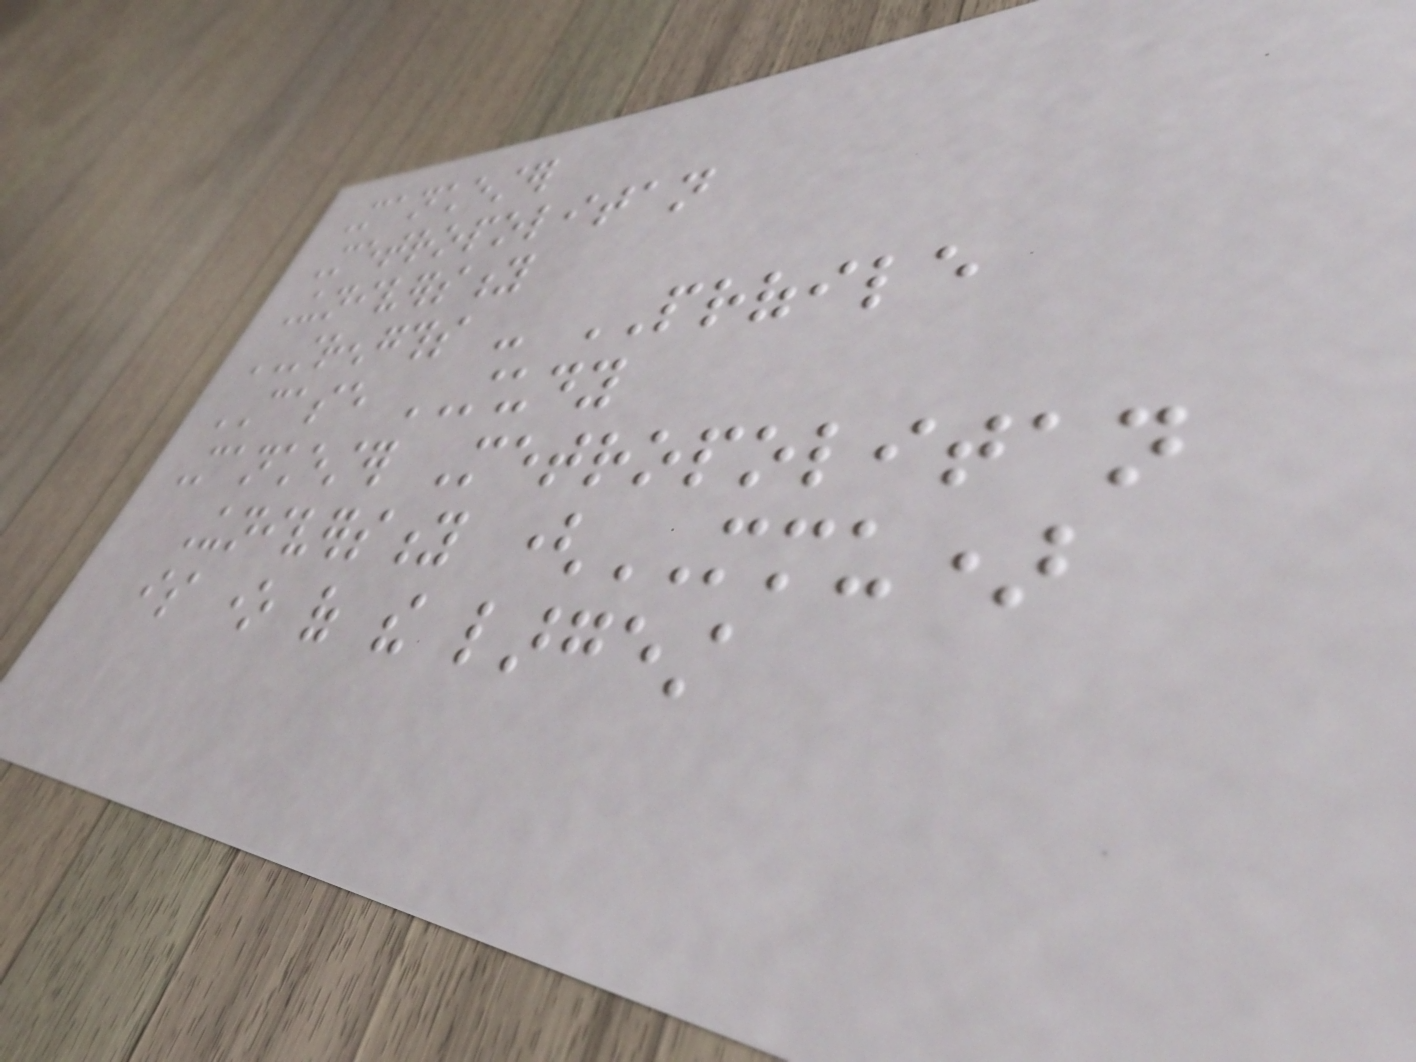Manchester
Metropolitan
University
STRENGTHS - PROFILE
CASE STUDY
Manchester Metropolitan
University (MMU)
is one of the largest
